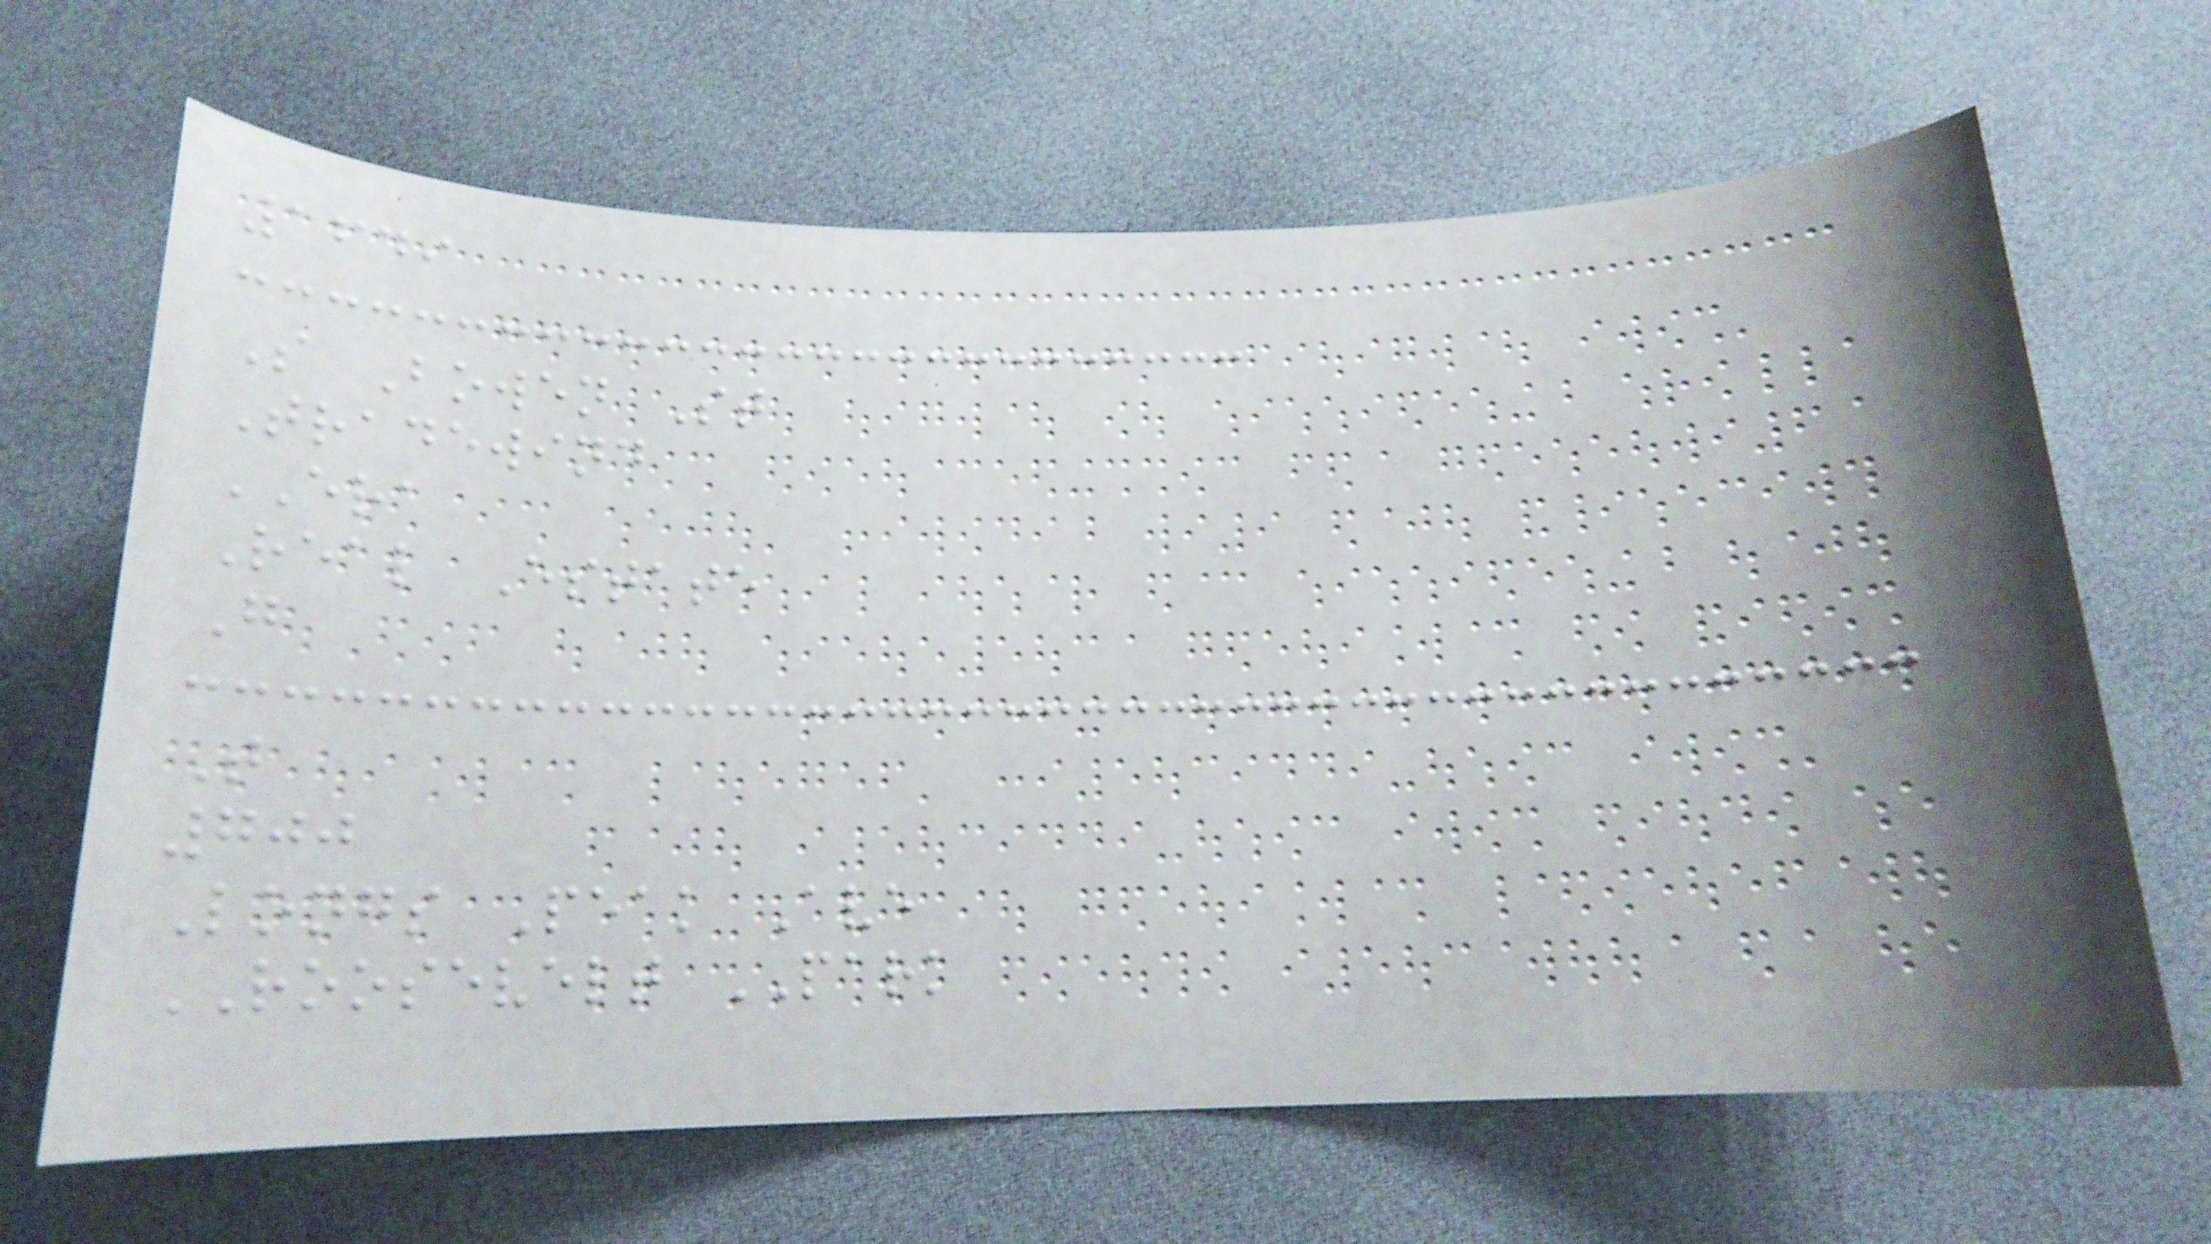1649
S Bowen St
Tradewind
ERA
Real Estate
G
T
700
Longs Peak Ave
ROOSEVELT PARK
